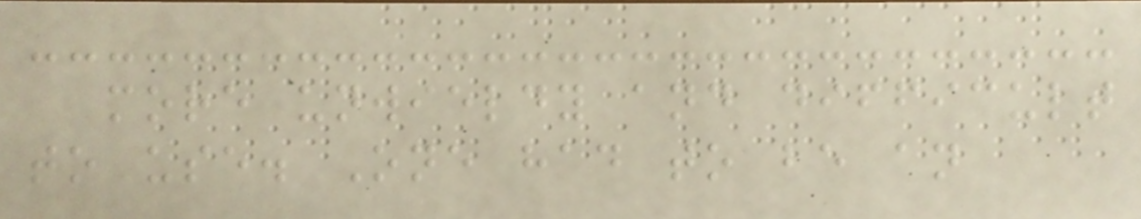more unwieldy and difficult
to use. One had to be an
